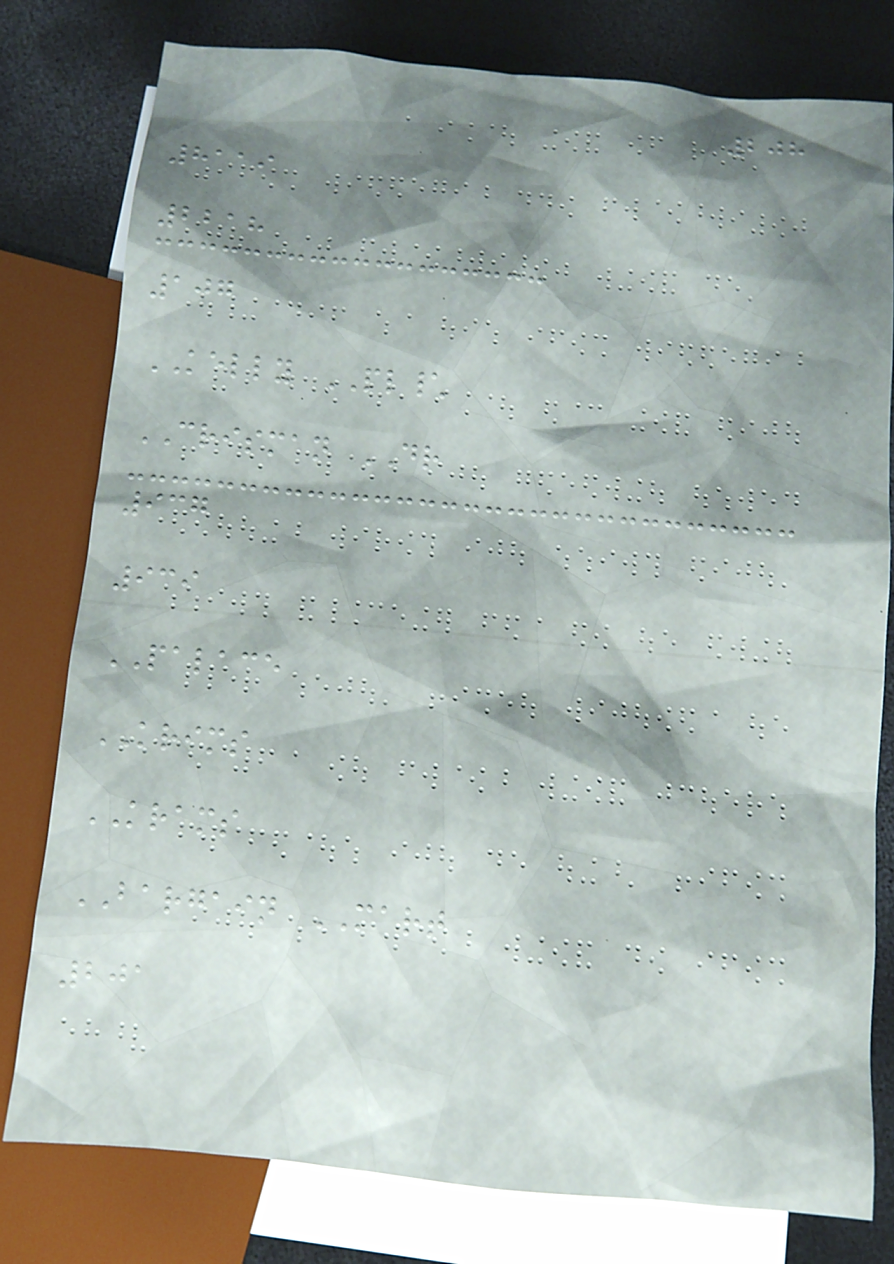208
8119
2218
107
KELLY PL\
CRISMAN DR
937
939
PALACE
KRIMS
KRAMS
BARGAIN MART
201
